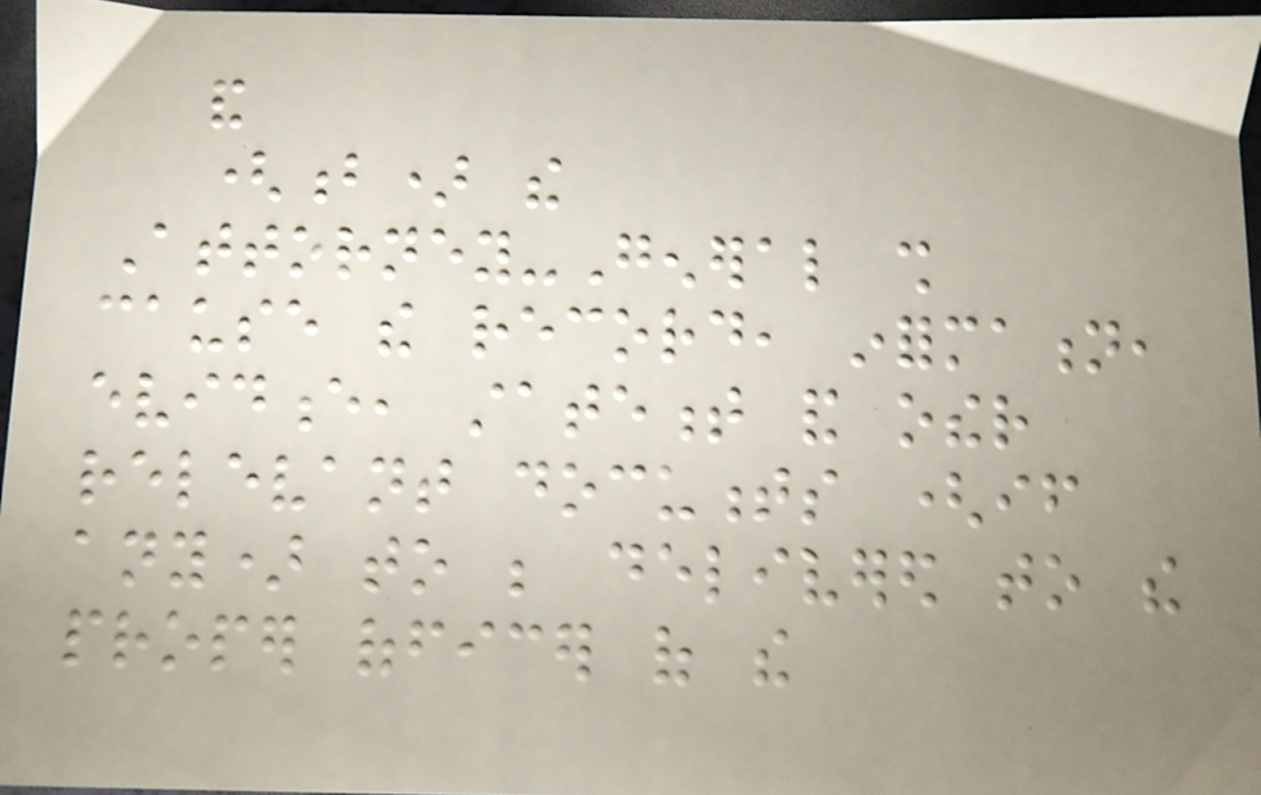and
(b) the
Attorney-General shall
cause the record, information,
evidence, statement and other
relevant documents (if
any) to be delivered to the
proper officer of the
